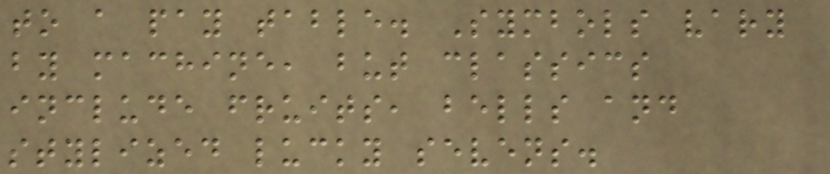to a pay table. Symbols vary
by machine, but classics
include fruits, bells and
stylized lucky sevens.
